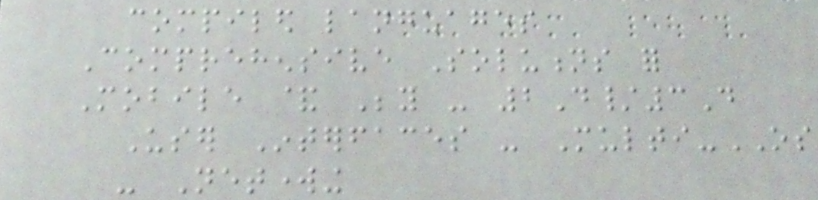compiled languages
Comprehensive Solutions for
Mobile & Beyond - 2D/3D
User Interfaces - Multi-OS
- Networking
